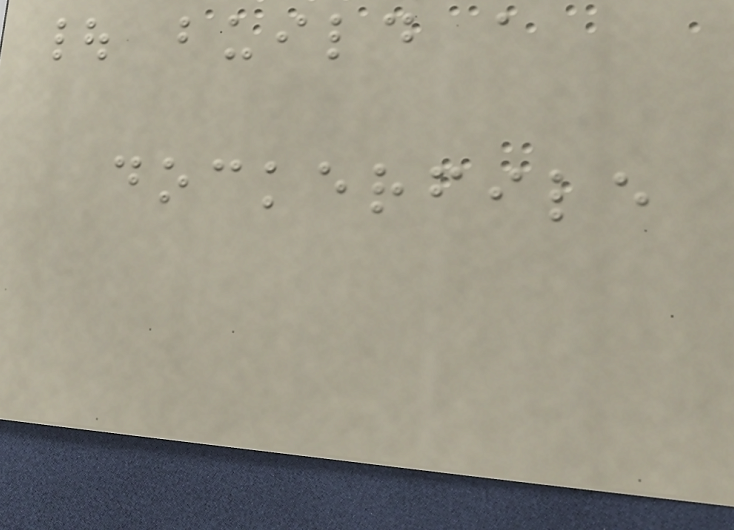| build a
dockerfile
